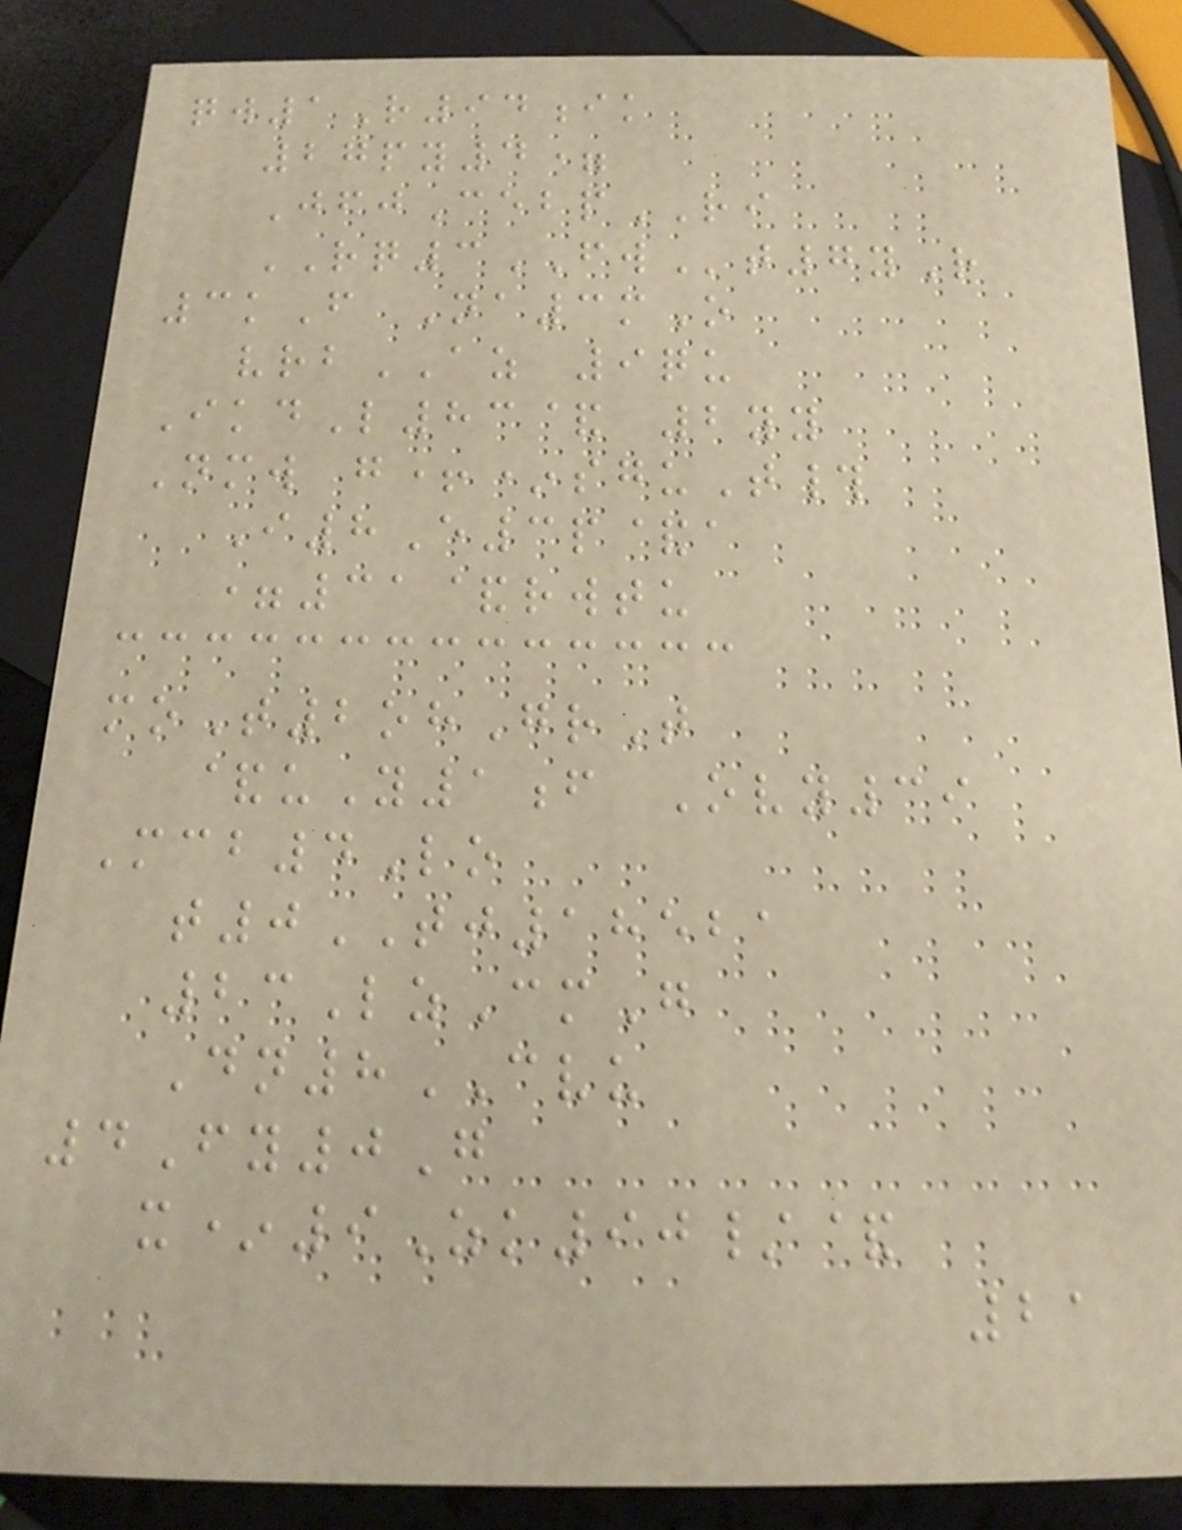qw1R94ik
27py4=
JfjCebpRI
RQ3FWt7yR
3kF Na3mO
vrbAZ 9qu
IkdL83& 2yy
Nmw g+*sguT#
I8E3p&a
=31&rwtu
moT2ohGrT
&uY1f Ovy39
Mcb4Lo
t0TJ18521
23LzCmG
Dn8CVU
4Fy0G
x*9Zk90/&
21
